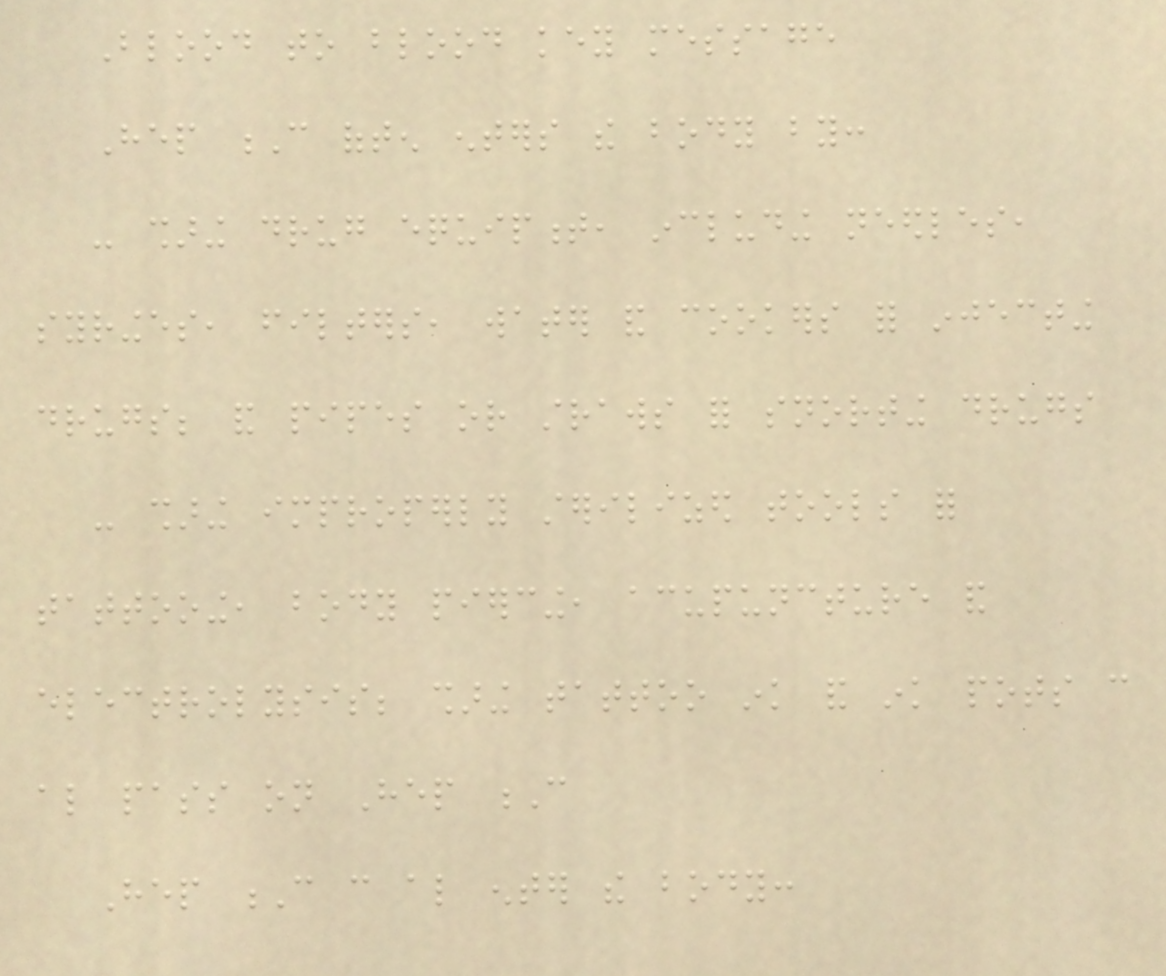Blood to blood key message
Hep C often enters the body by:
- sharing drug equipment, including needles,
syringes, filters, water and cookers for injecting
drugs; and pipes or straws for snorting drugs
- sharing improperly sterilized tools for
tattooing, body piercing, acupuncture and
electrolysis; sharing tattoo ink and ink pots can
also pass on Hep C
Hep C can also enter the body:
